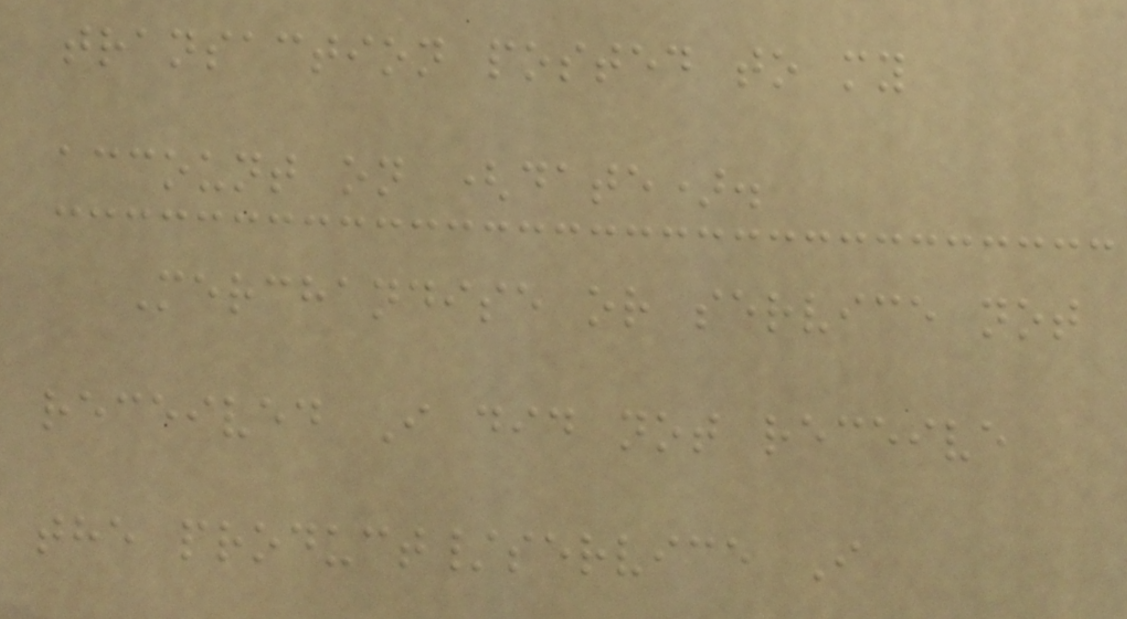transaction posted to my
account on (date).
Merchandise or service not
received I did not receive
the product/service I
